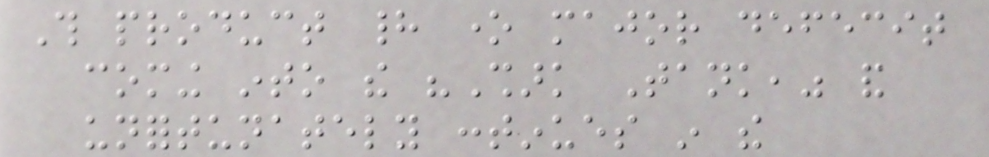This product had one major defecit
coming into the "Shark Tank," and
unfortunately continues in the
